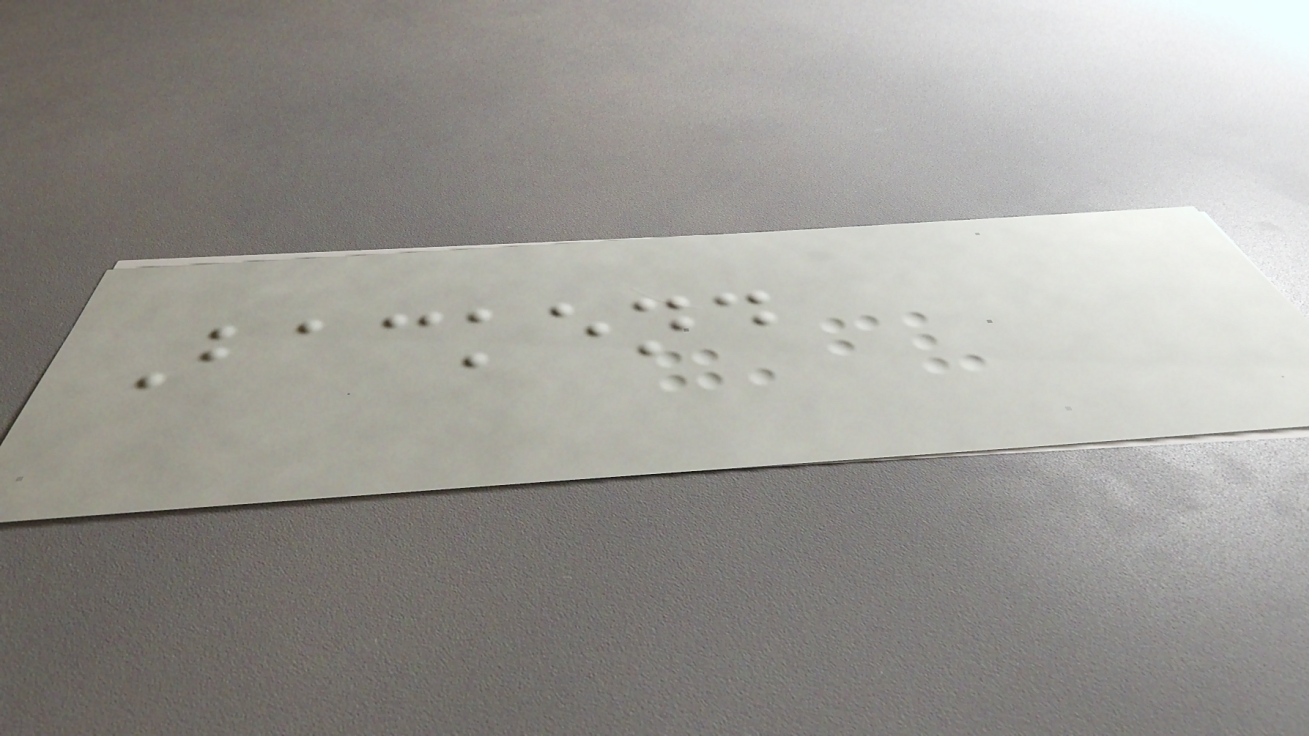Backend
